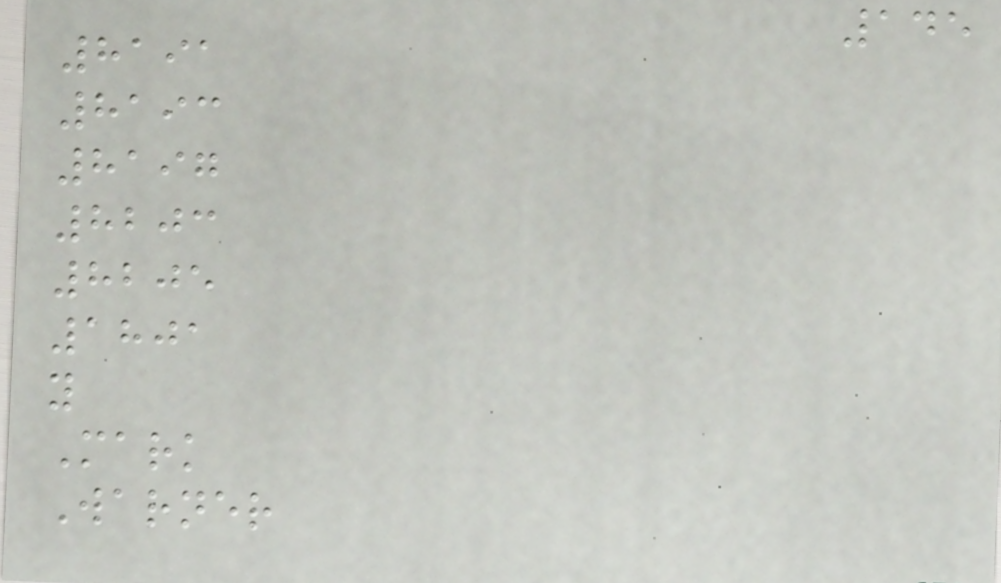145
8191
8193
8197
8203
8205
1801
y
Mark
Warner
